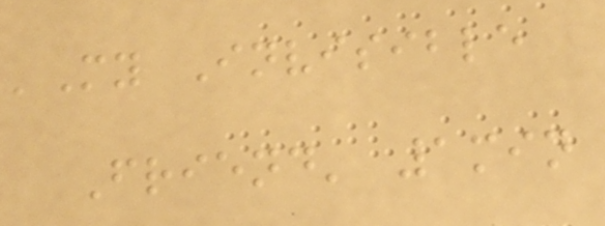'My Invisible
Friend' 1min
